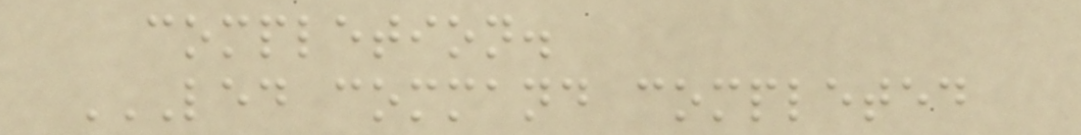completion.
LED COMMAND COMPLETED
